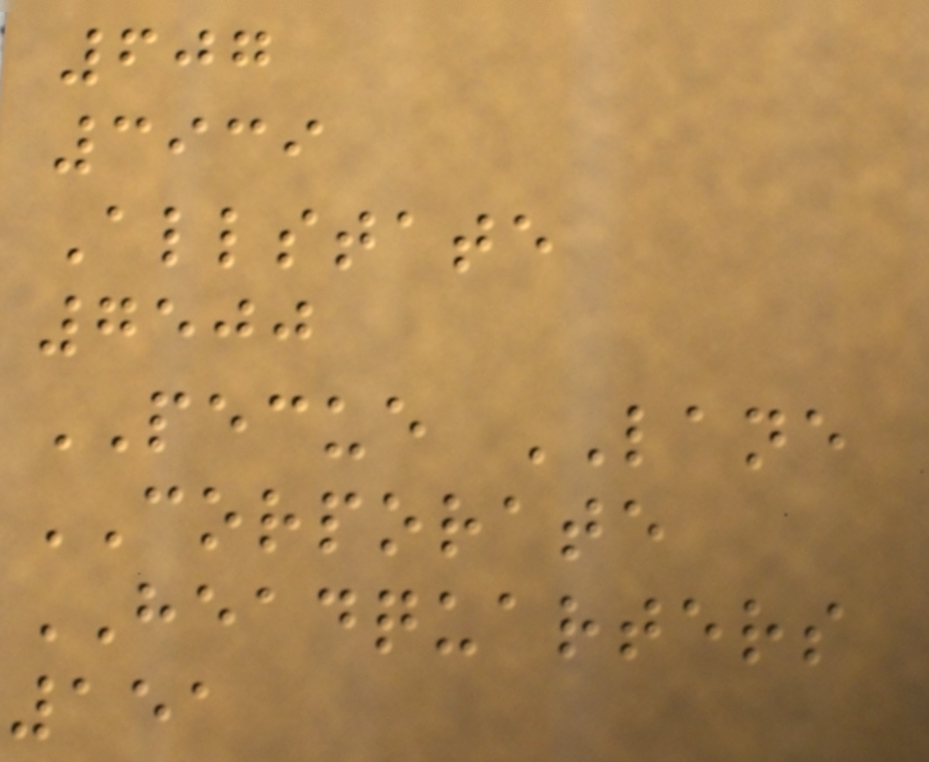607
3939
Allstate
7500
PECUE LANE
CORPORATE
HEADQUARTERS
151
